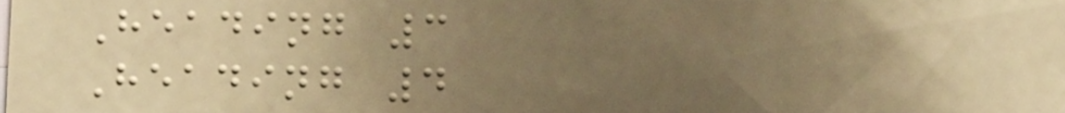Heading 3
Heading 4
